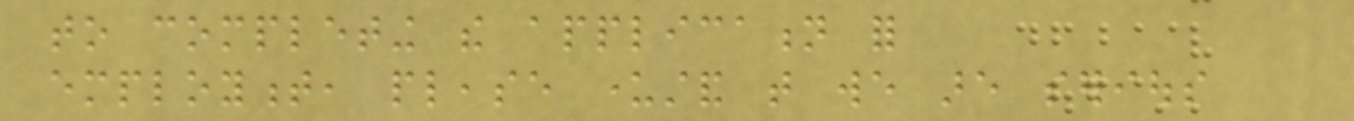to completing the application for
employment, please understand that we are serious
